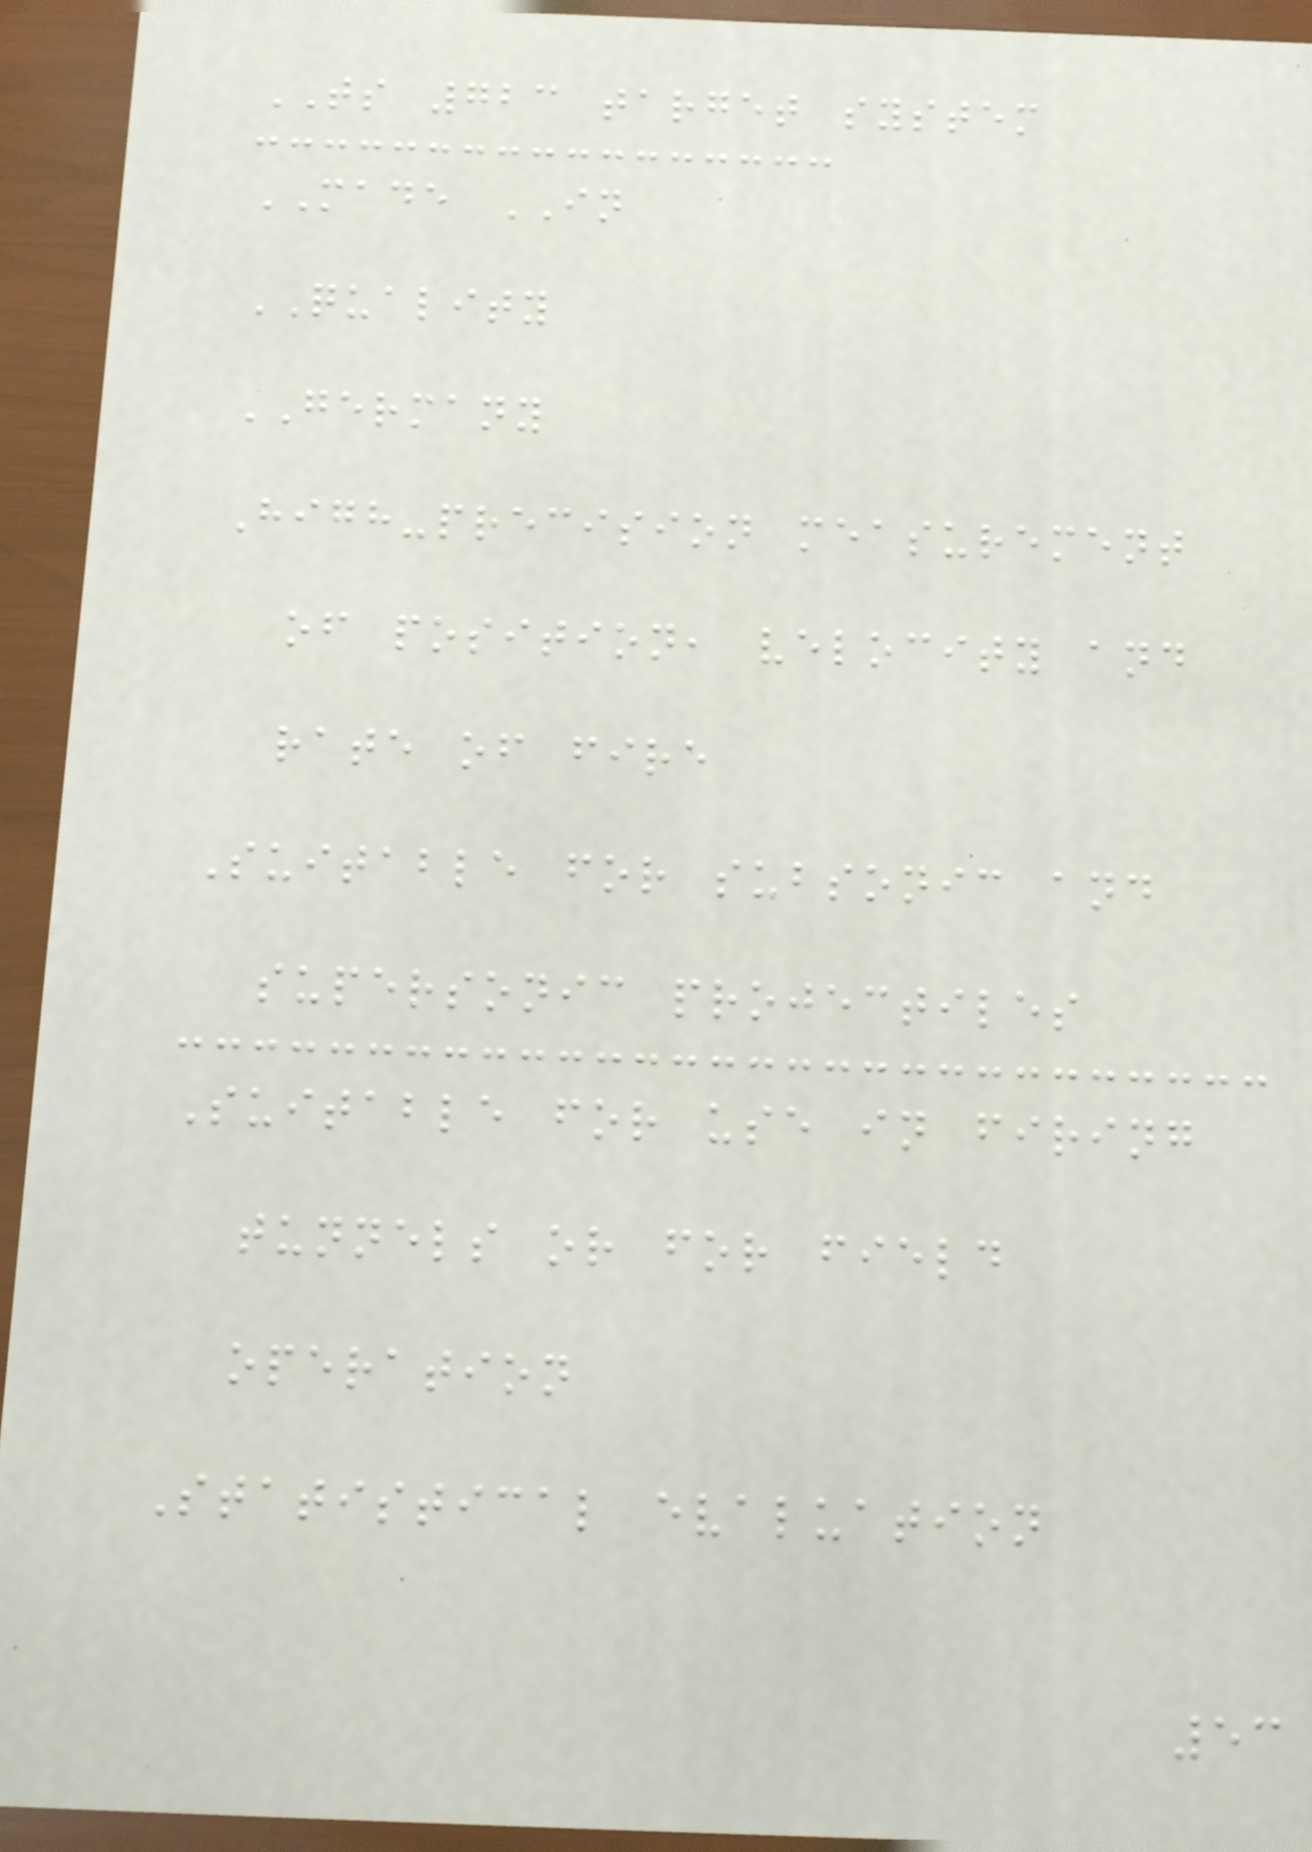TS 723 target system
MADE IN
QUALITY
GERMANY
High-precision measurement
of position, velocity and
rate of fire
Suitable for subsonic and
supersonic projectiles
Suitable for use in firing
tunnels or for field
operation
Statistical evaluation
53
